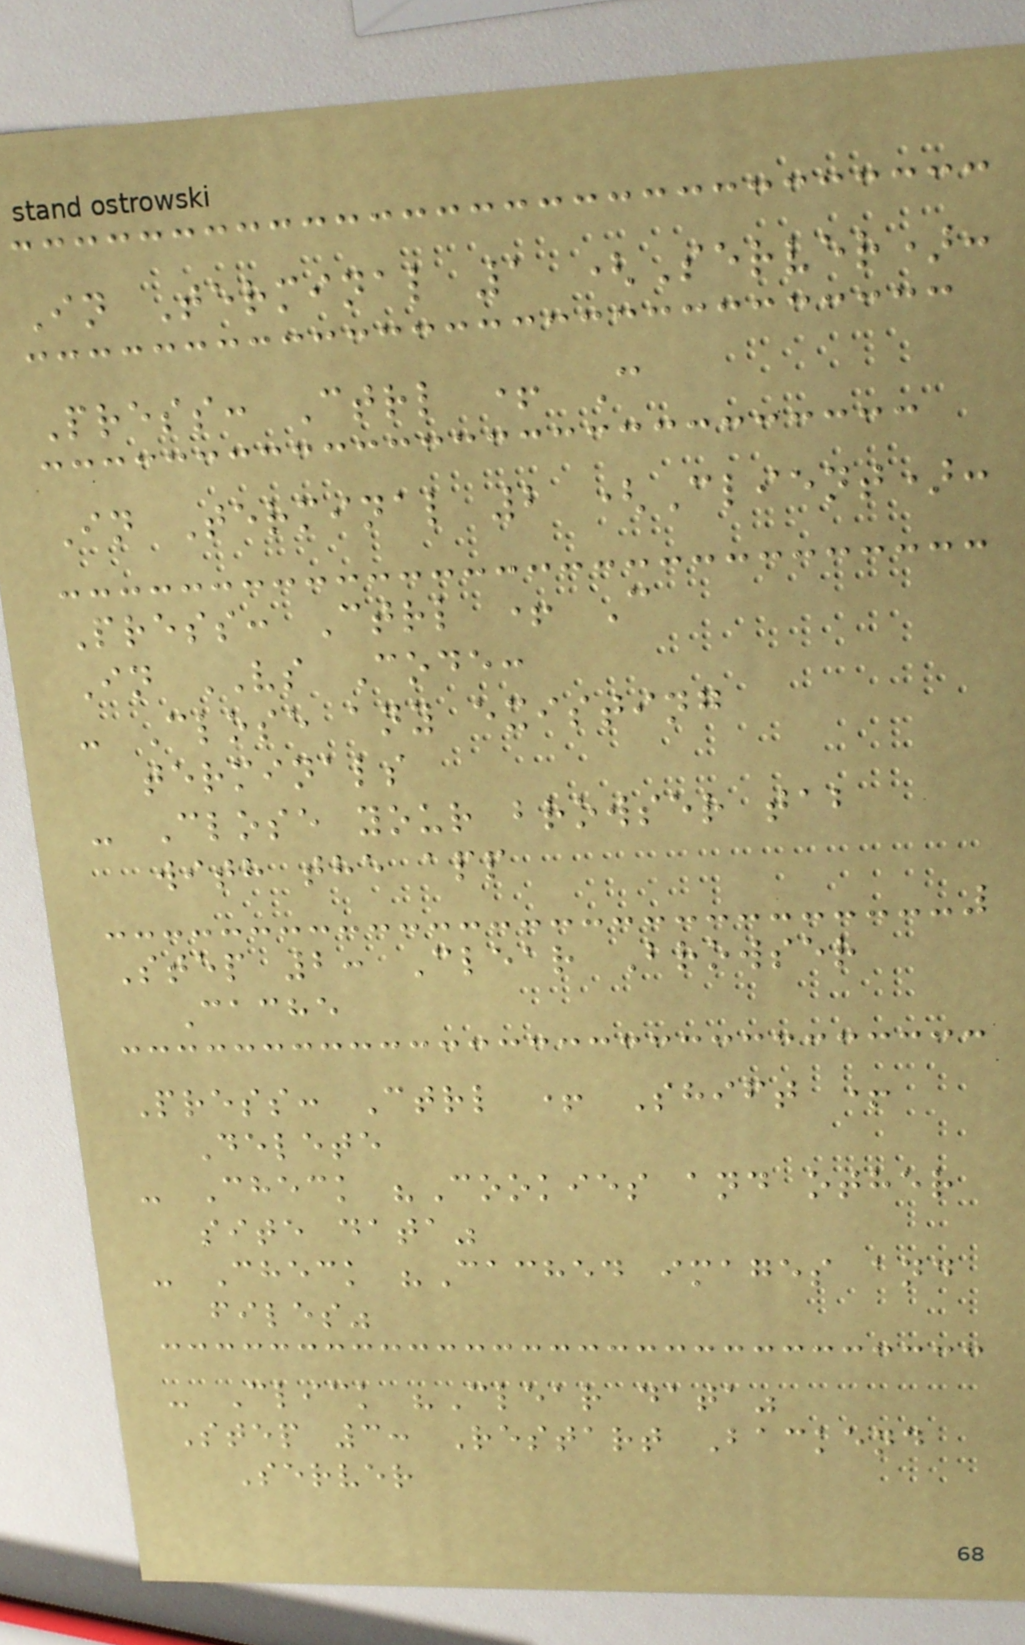In Terminal 1 (Server):
Press: Ctrl + C
In Terminal 2 (Client):
Press: Ctrl + C
In VS Code:
- Close any existing
terminals
- Close your browser tab
with the app
Step 2: Clear Browser
Cache
Press: Ctrl + Shift +
Delete
- Check "Cookies and other
site data"
- Check "Cached images and
files"
- Click "Clear data"
Step 3: Restart Backend
Server
